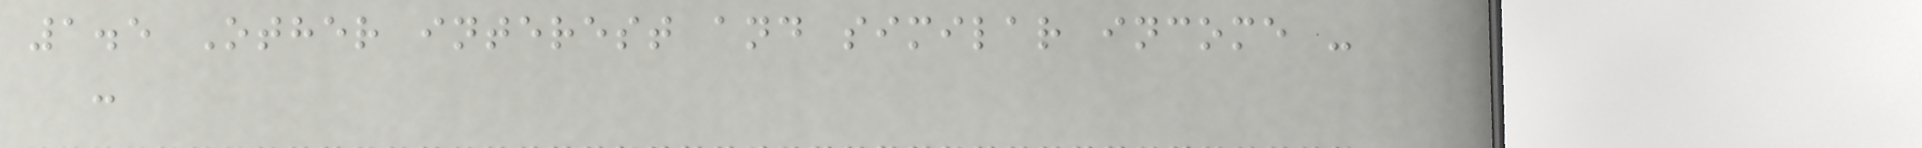1.5 Other interest and similar income -
-
